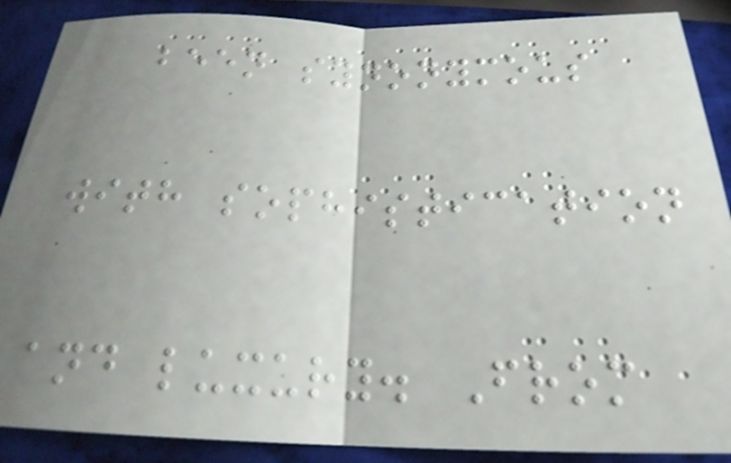been synonymous
with sophistication
and luxury. From
